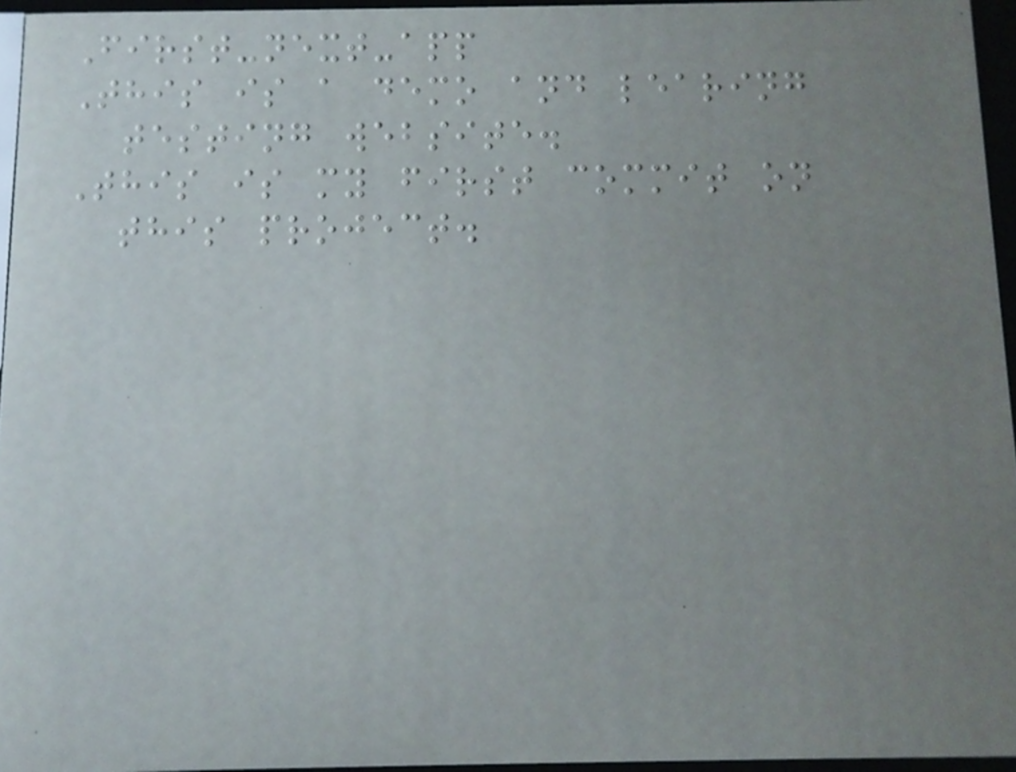First-next-app
This is a demo and learing
testing website.
This is my first commit on
this project.
